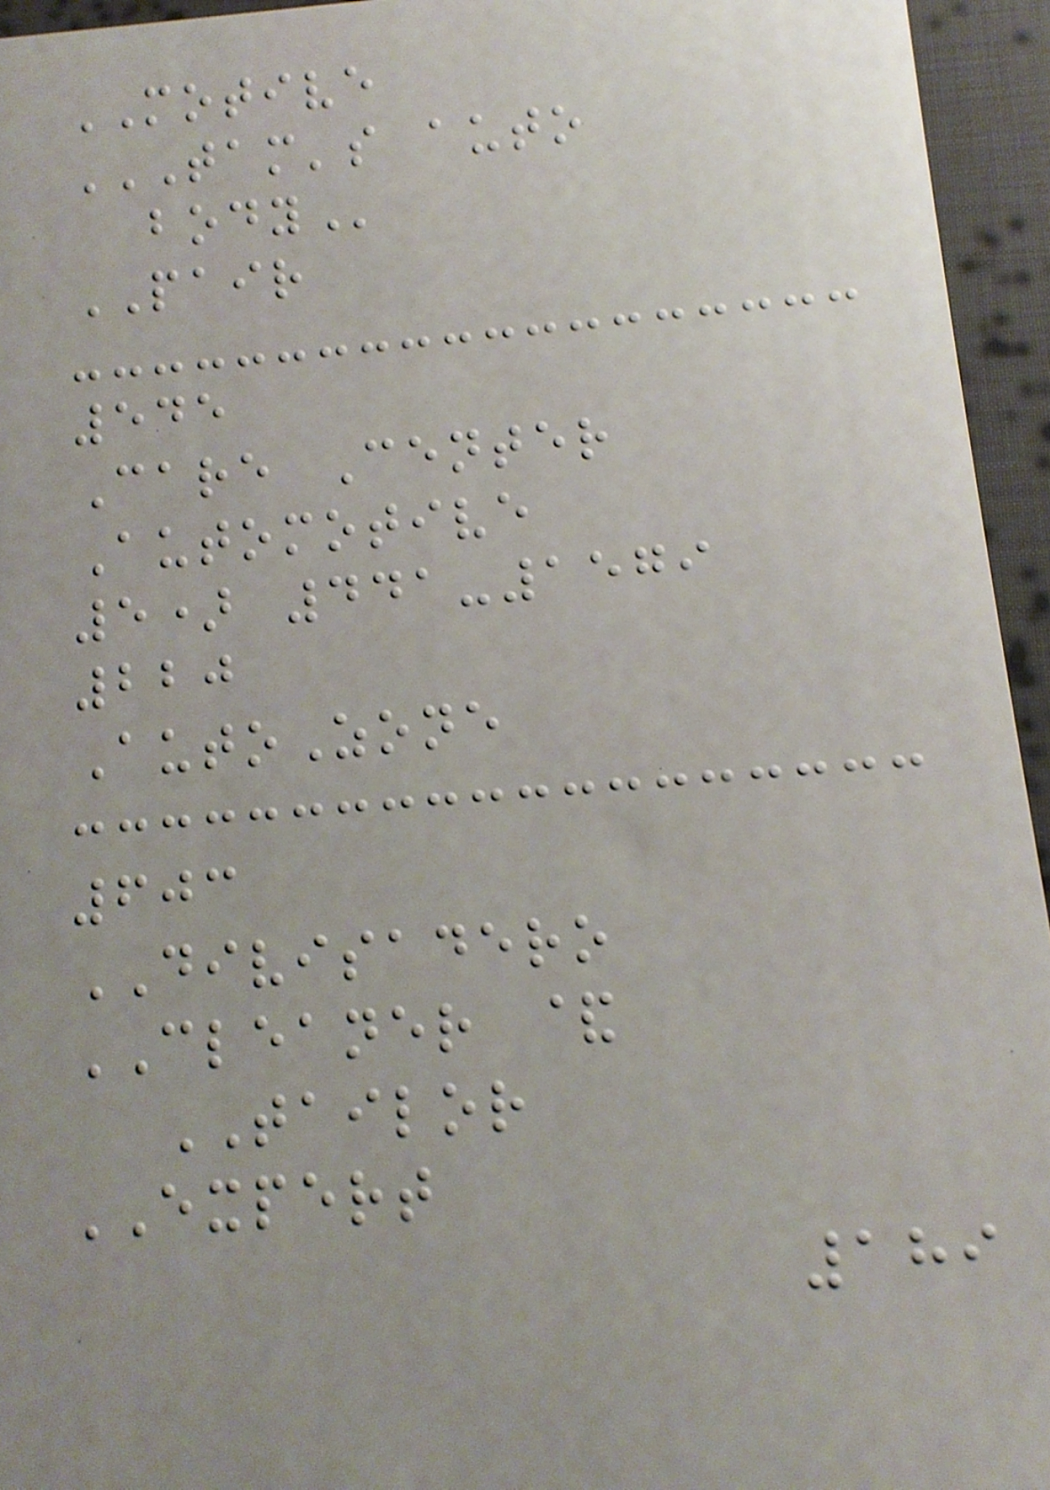MOTIVE
TAM'S AUTO
BODY
PAIR
545
Care Center
Automotive
5) 441-1579
220
AutoZone
603
DIVISADERO
CLEANER &
TAILOR
EXPERT
189
